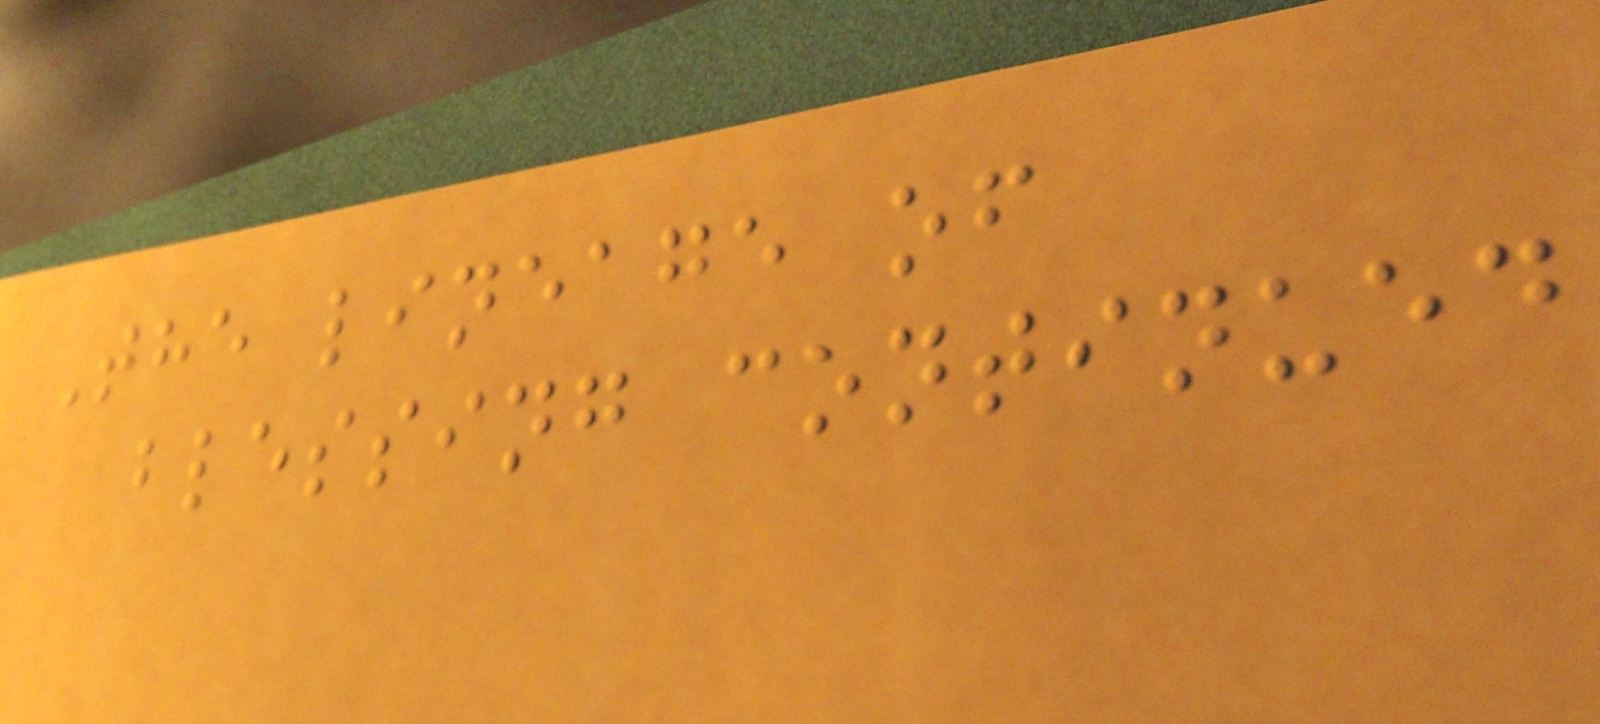The lineage of
blessing continued
